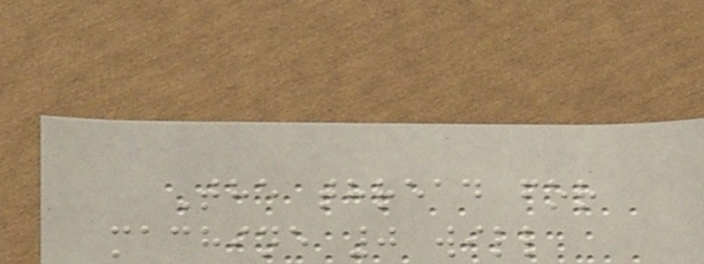The thread for
machine 0 will
